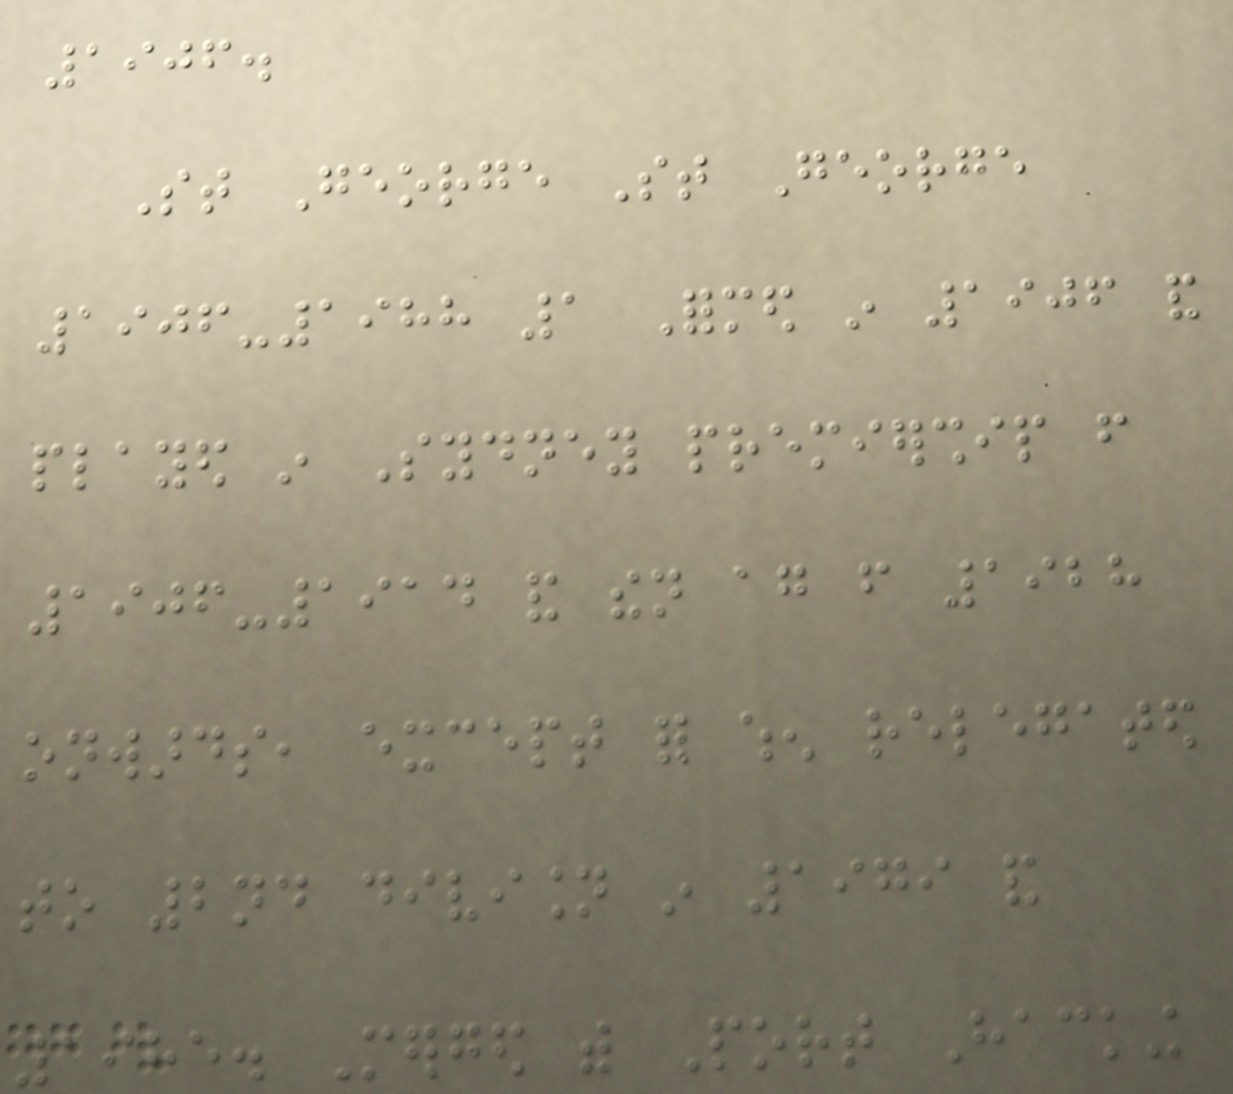1906.
St George St George
1906-1988 1 Formed in 1906 and
played in Sydney premiership from
1906-1914 and then again from 1928
onwards, except for when relegated
to 2nd division in 1979 and
1985. Merged with Port Hacking
